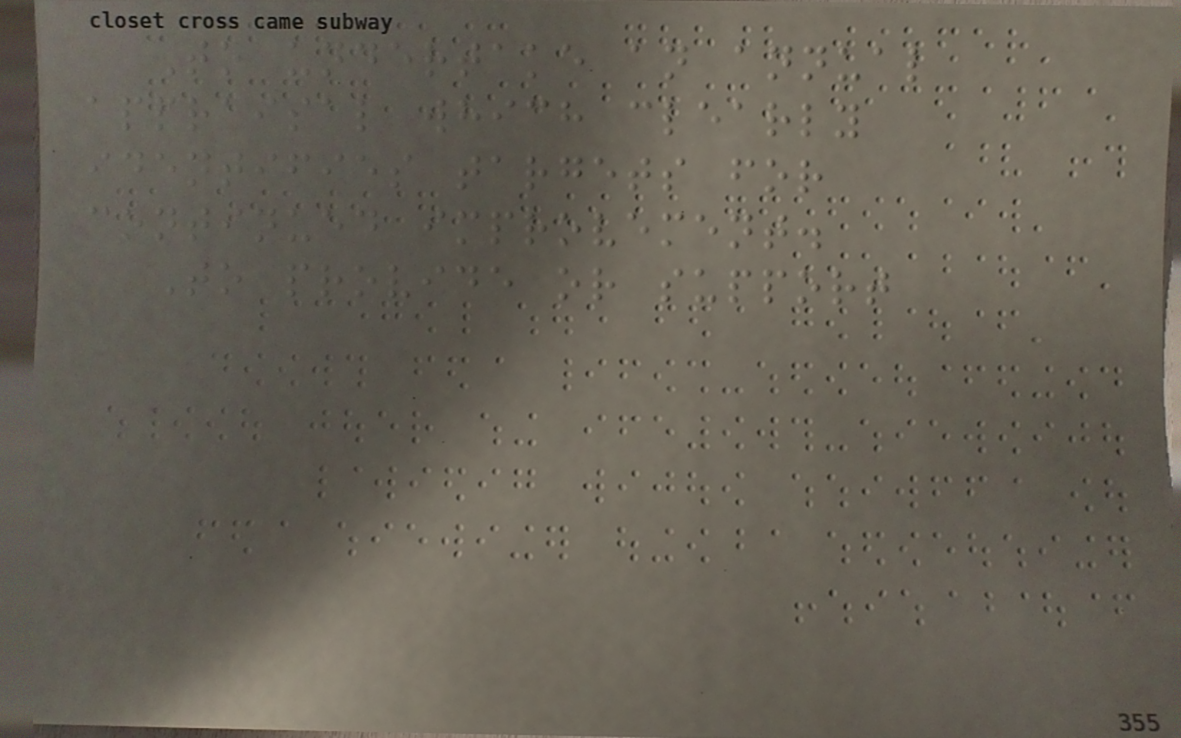To undertake an annual
appraisal which clearly
identifies targets for
continued improvement.
To provide or support
